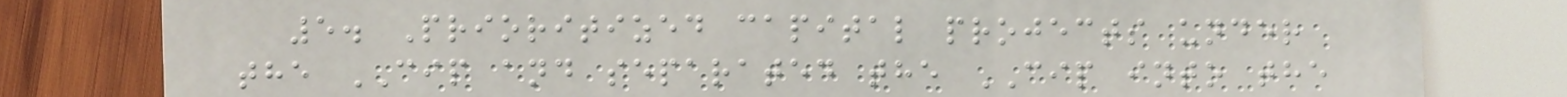5. Prioritized capital projects under
the CIP and separated the CIP into the
